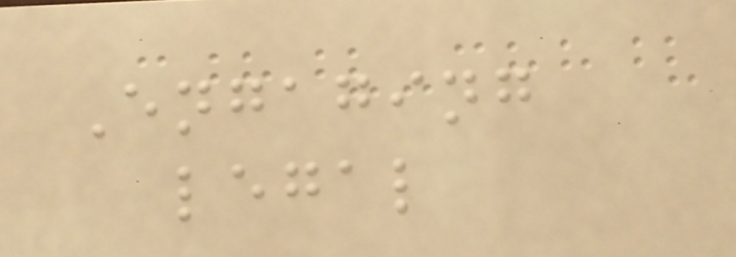Engaging
legal
